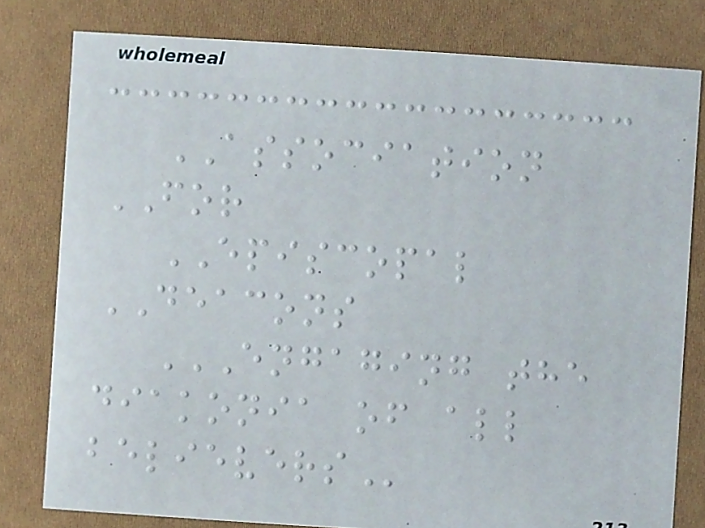ASSOCIATION
FOR
EPISCOPAL
DEACONS
ENGAGING THE
DIAKONIA OF ALL
BELIEVERS
